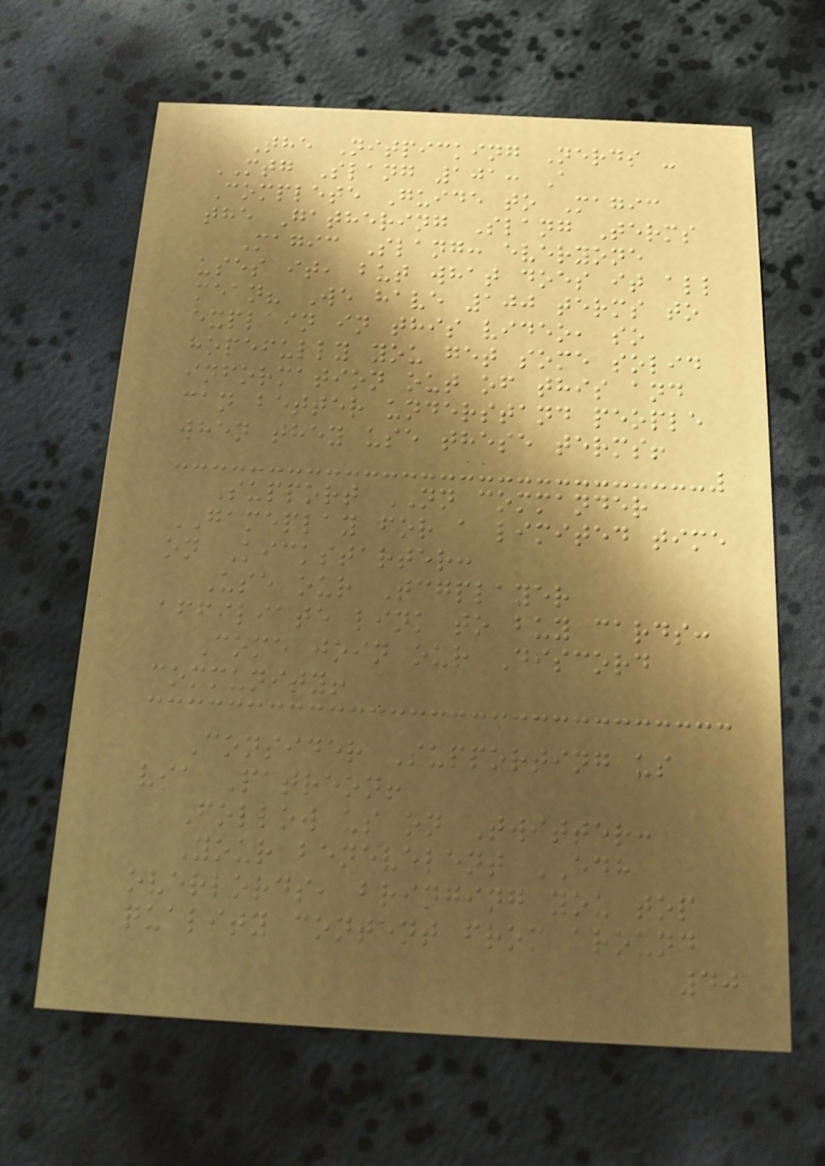The Nitpicking Nerds -
MTG Slang 101: A
Complete Guide to Magic
the Gathering Slang Terms
Magic Slang: everyone
uses it, but what does it all
mean? We have 100 terms to
explain in this video, so
hopefully you get some solid
information out of this and
can better understand people
when they use these terms!
Support NN commander
GAMEPLAY for a limited time
on Kickstarter:
Use our Tcgplayer
affiliate link to buy cards:
Come join our Discord
community!
Consider Supporting us
via Patreon!
Follow us on Twitter:
Your benevolent EDH
overlords, bringing you top
quality content from around
40
